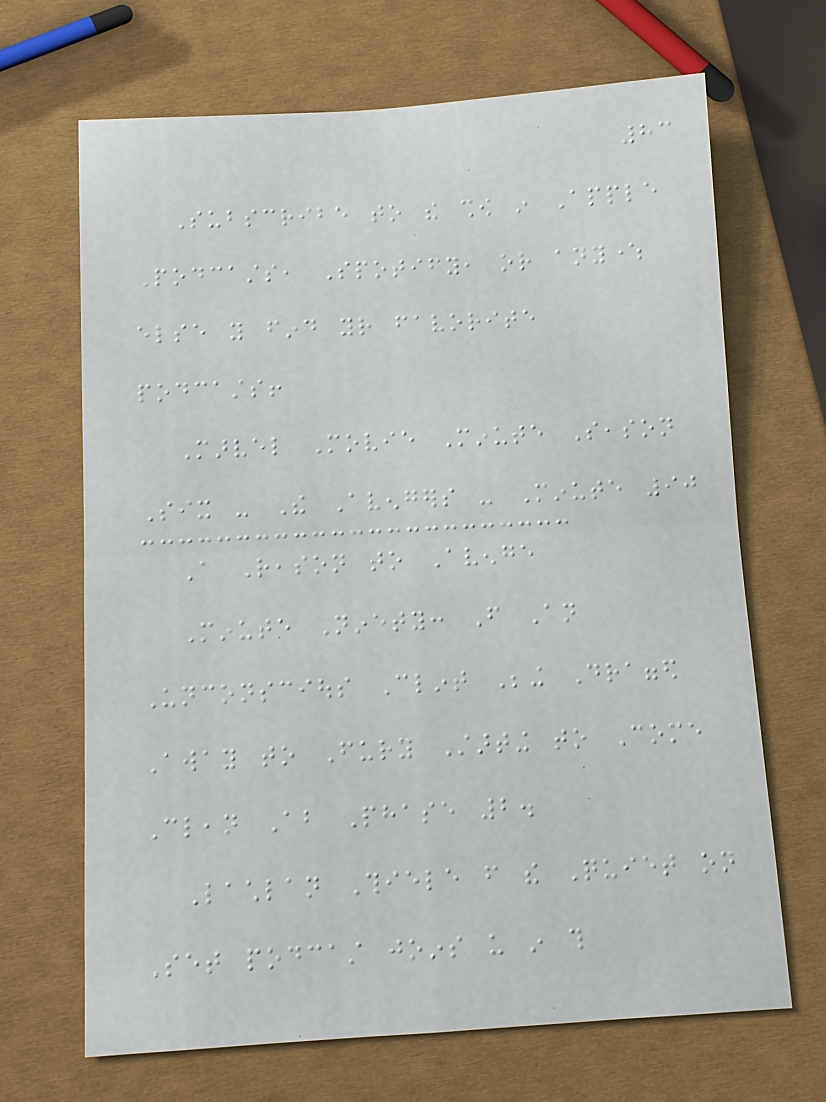83
Subscribe to the show in Apple
Podcasts, Spotify, or anywhere
else you find your favorite
podcasts!
Marvel Movie Minute Season
Six - The Avengers - Minute 90
A Reason to Avenge
Minute Ninety: From An
Unconscious Clint Being Dragged
Away to Fury Starting to Come
Clean About Phase 2.
Lachlan Thiele from the Quiet on
Set podcast joins us in this
